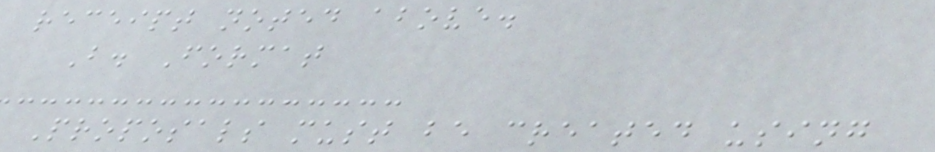receipt noted above.
B. Format
Proposals must be created using
